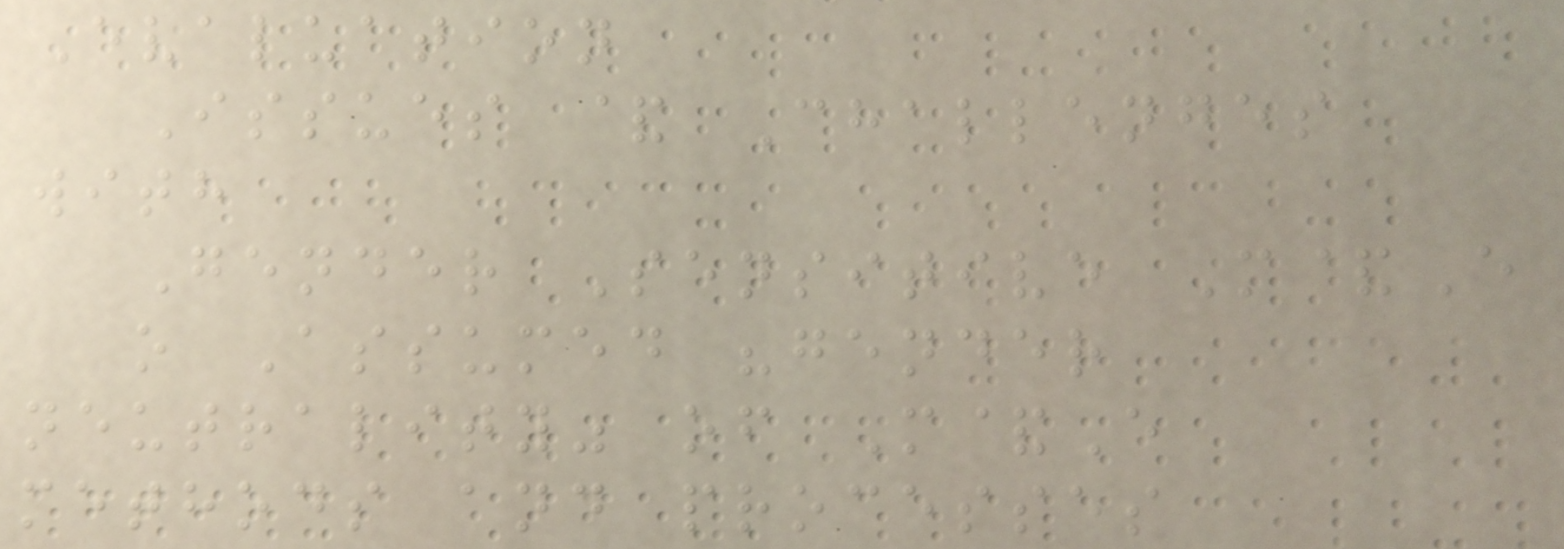Evaluation
Issues & Challenges
with
Gender Sensitive M&E
o Assumed "gender
neutrality" of M&E
methods and processes
